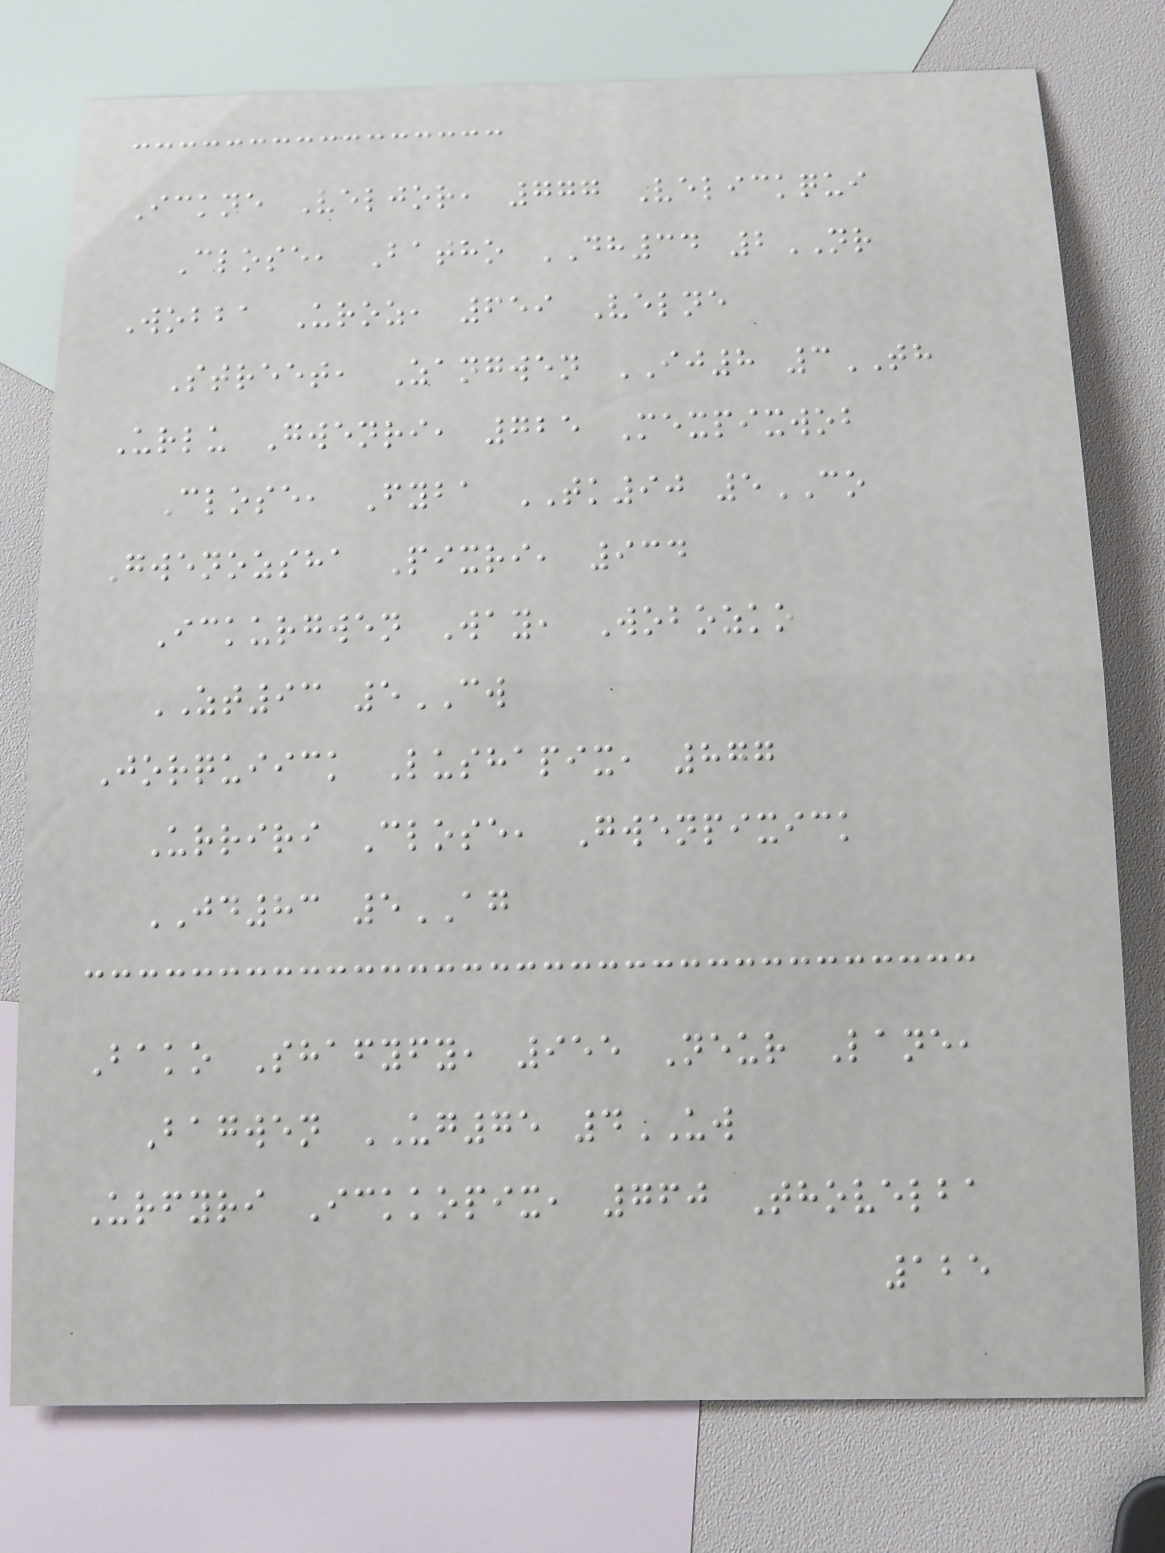Ickne Veljor, 777 Velickqui
Close, Batho DH34 2NR
Wobba Uroz, 659 Velne
Street, Zangwen IJ8 3TH
Urlu Gwenri, 725 Mexpixwob
Close, Fyba TK90 5CO
Gwenozsha Pixri, 934
Ickurgwen Way, Wobozko
ZT93 5CW
Jorquiick Lushapix, 877
Urriri Close, Gwenpixick
JD83 5AG
Bako Shafyfy, 955 Neur Lane,
Bagwen UG75 4UW
Urfyri Ickkopix, 760 Thovelba
125
